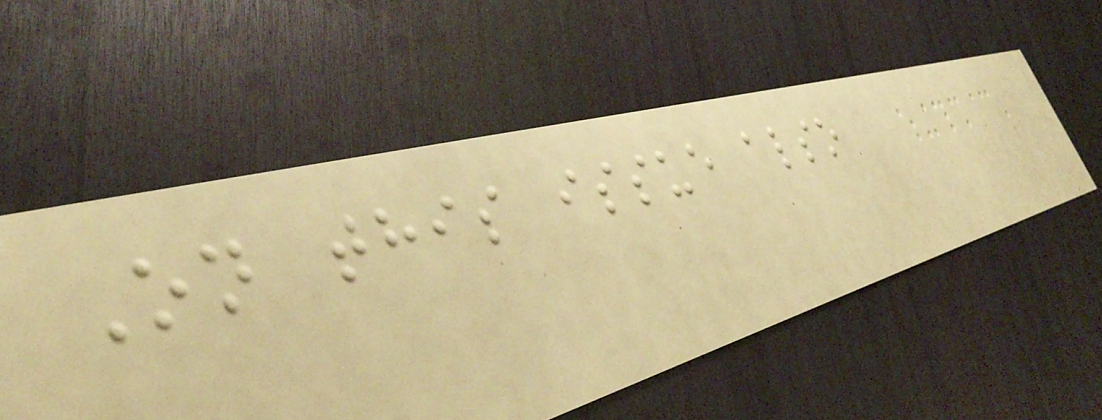On this issue also
